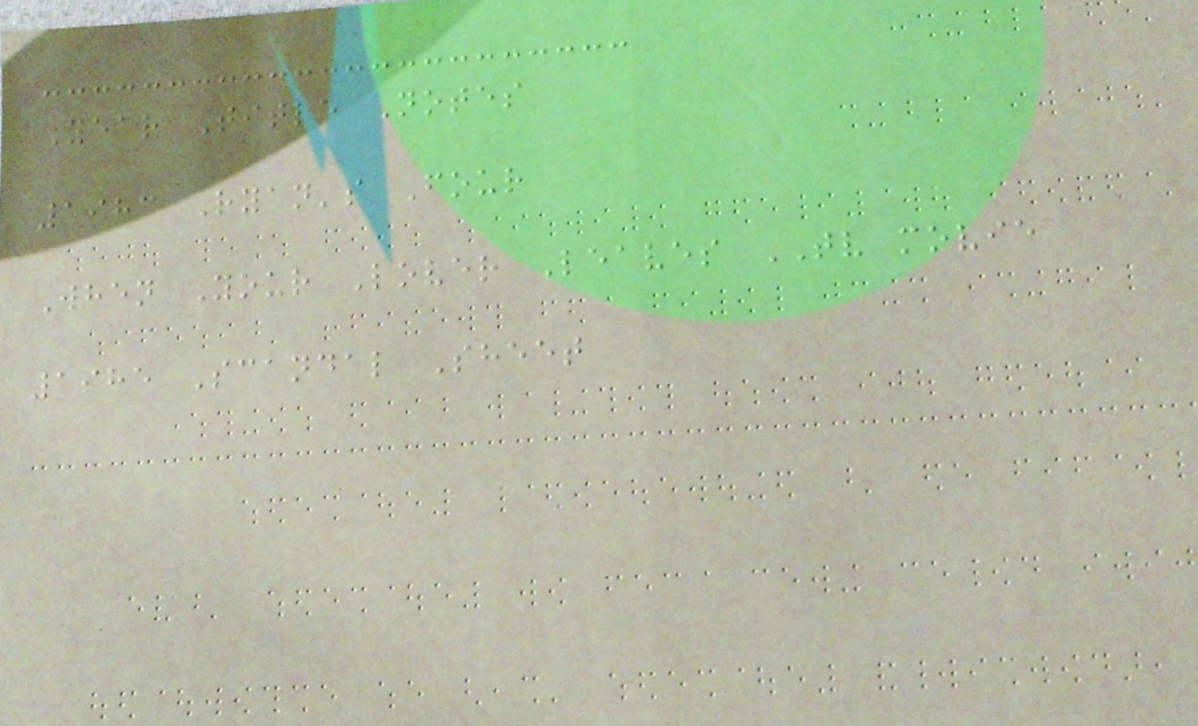Year Title Notes
1983 Ryan's Four
When Your Lover Leaves TV movie
1985 Scandal Sheet
